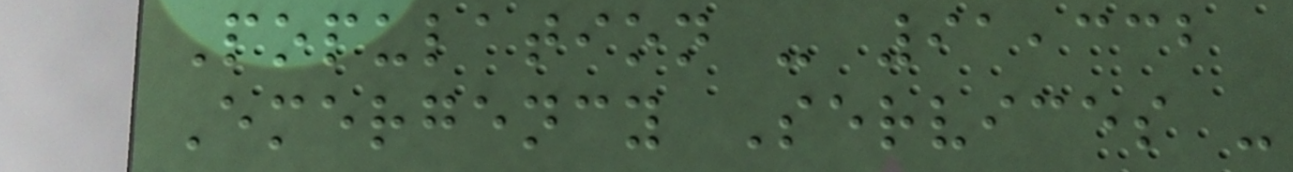Population - 91,332
Emergency Services -
